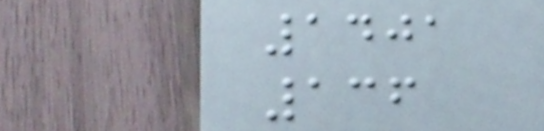1401
136
